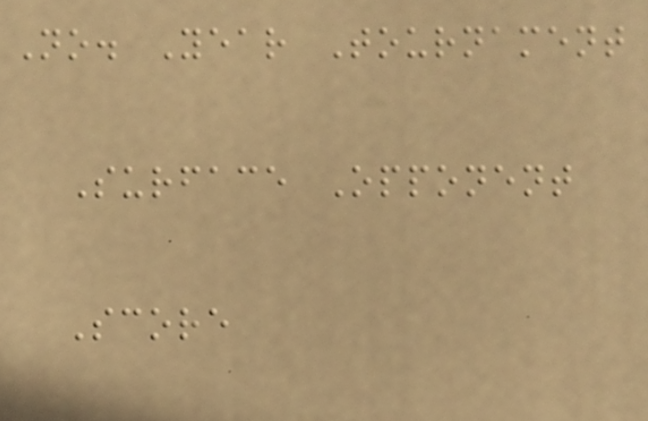No. Year Tournament
Surface Opponent
Score
